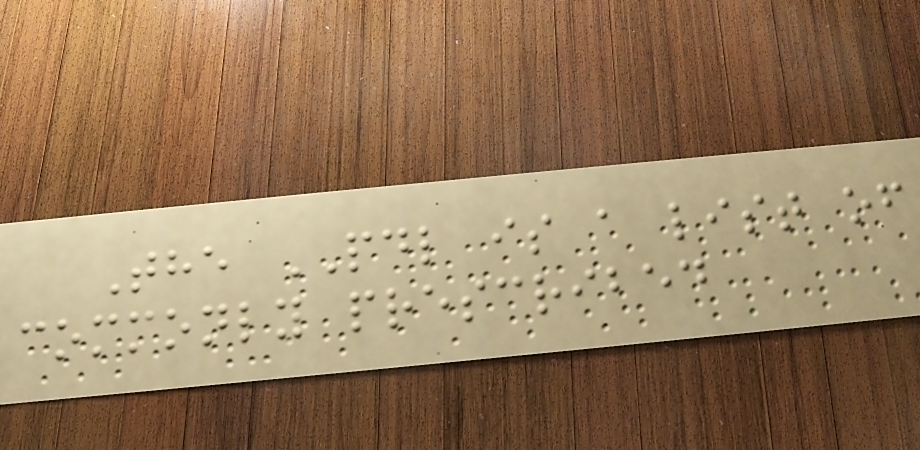The PDL is a list of
commonly prescribed
